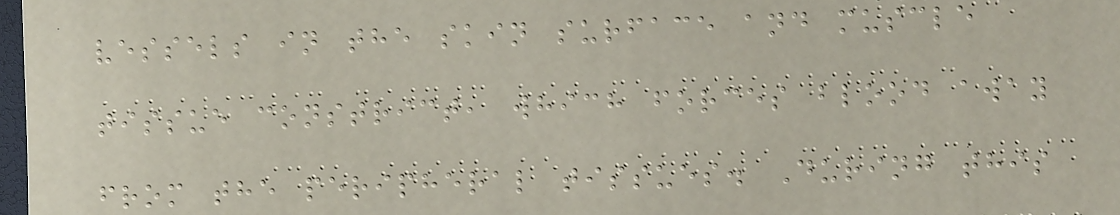vessels in the skin surface and muscle
tissue constrict, which forces blood away
from the peripheral tissues. During this
